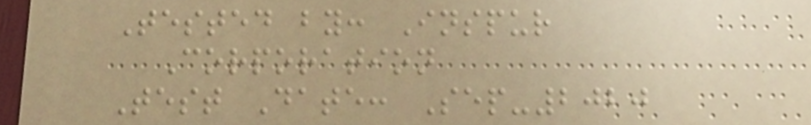Tested by: Inspur
Corporation
Test Date: Sep-2020
